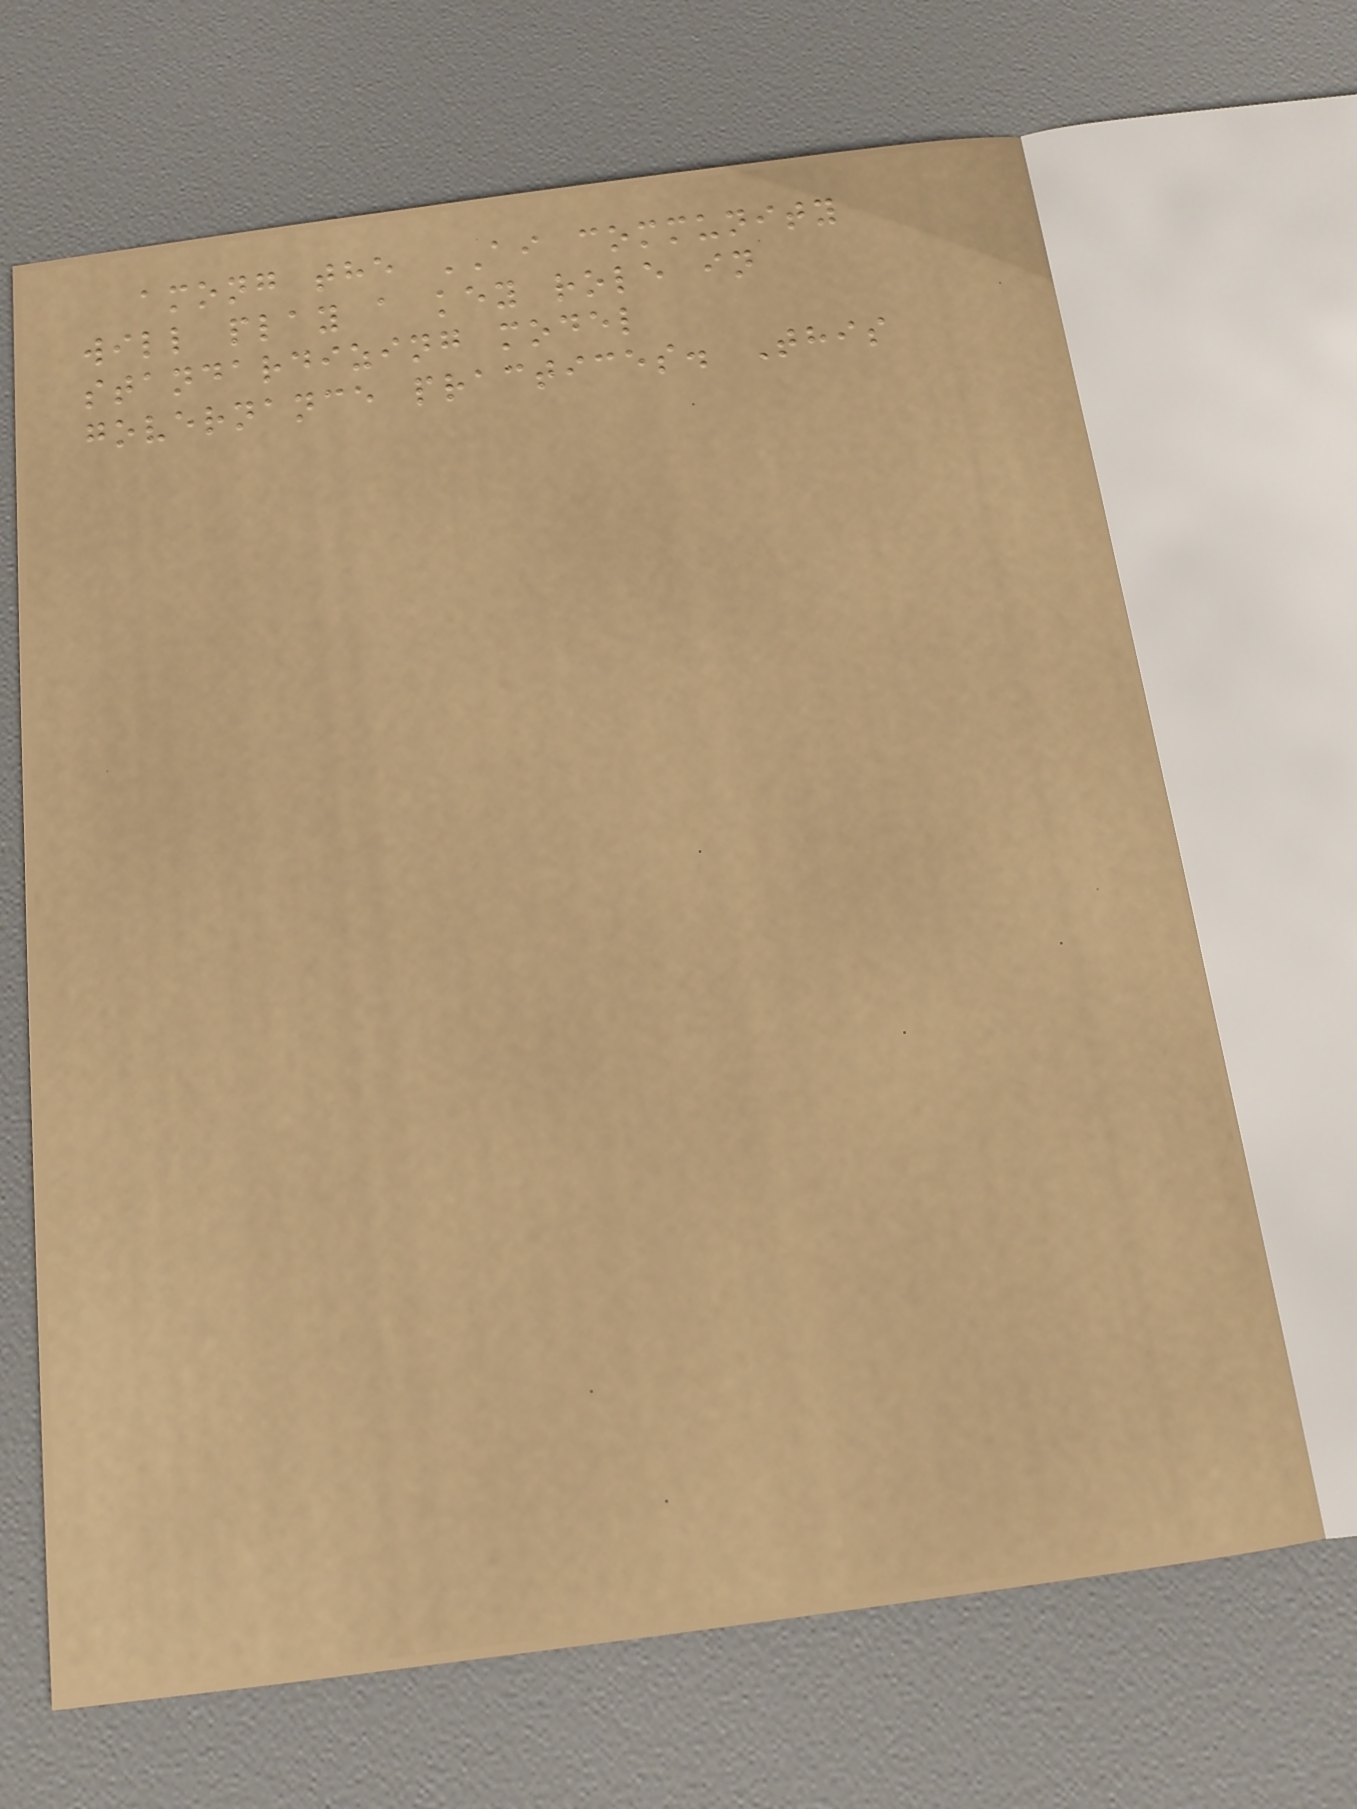among the AI community
will play a key role in
standardizing model
governance practices. This
